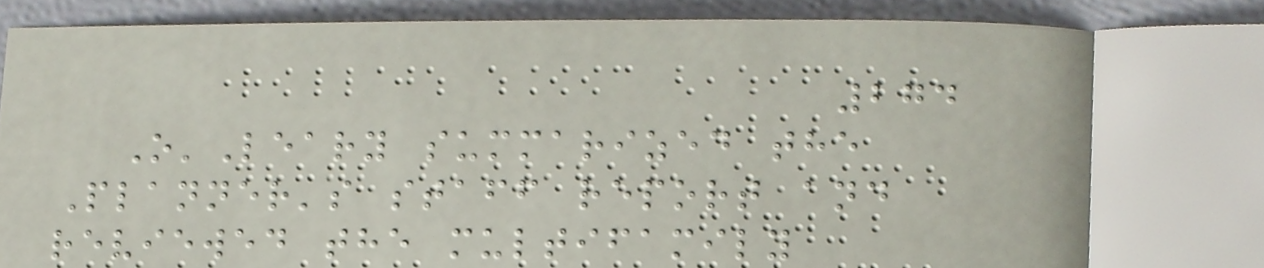274
O'Leary summarized the
Planner's staff report and
reviewed the multifamily
